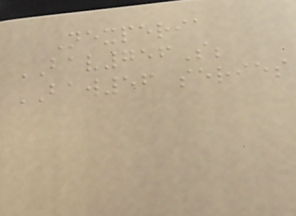Nexperia
BAV756S;
BAW56 series
